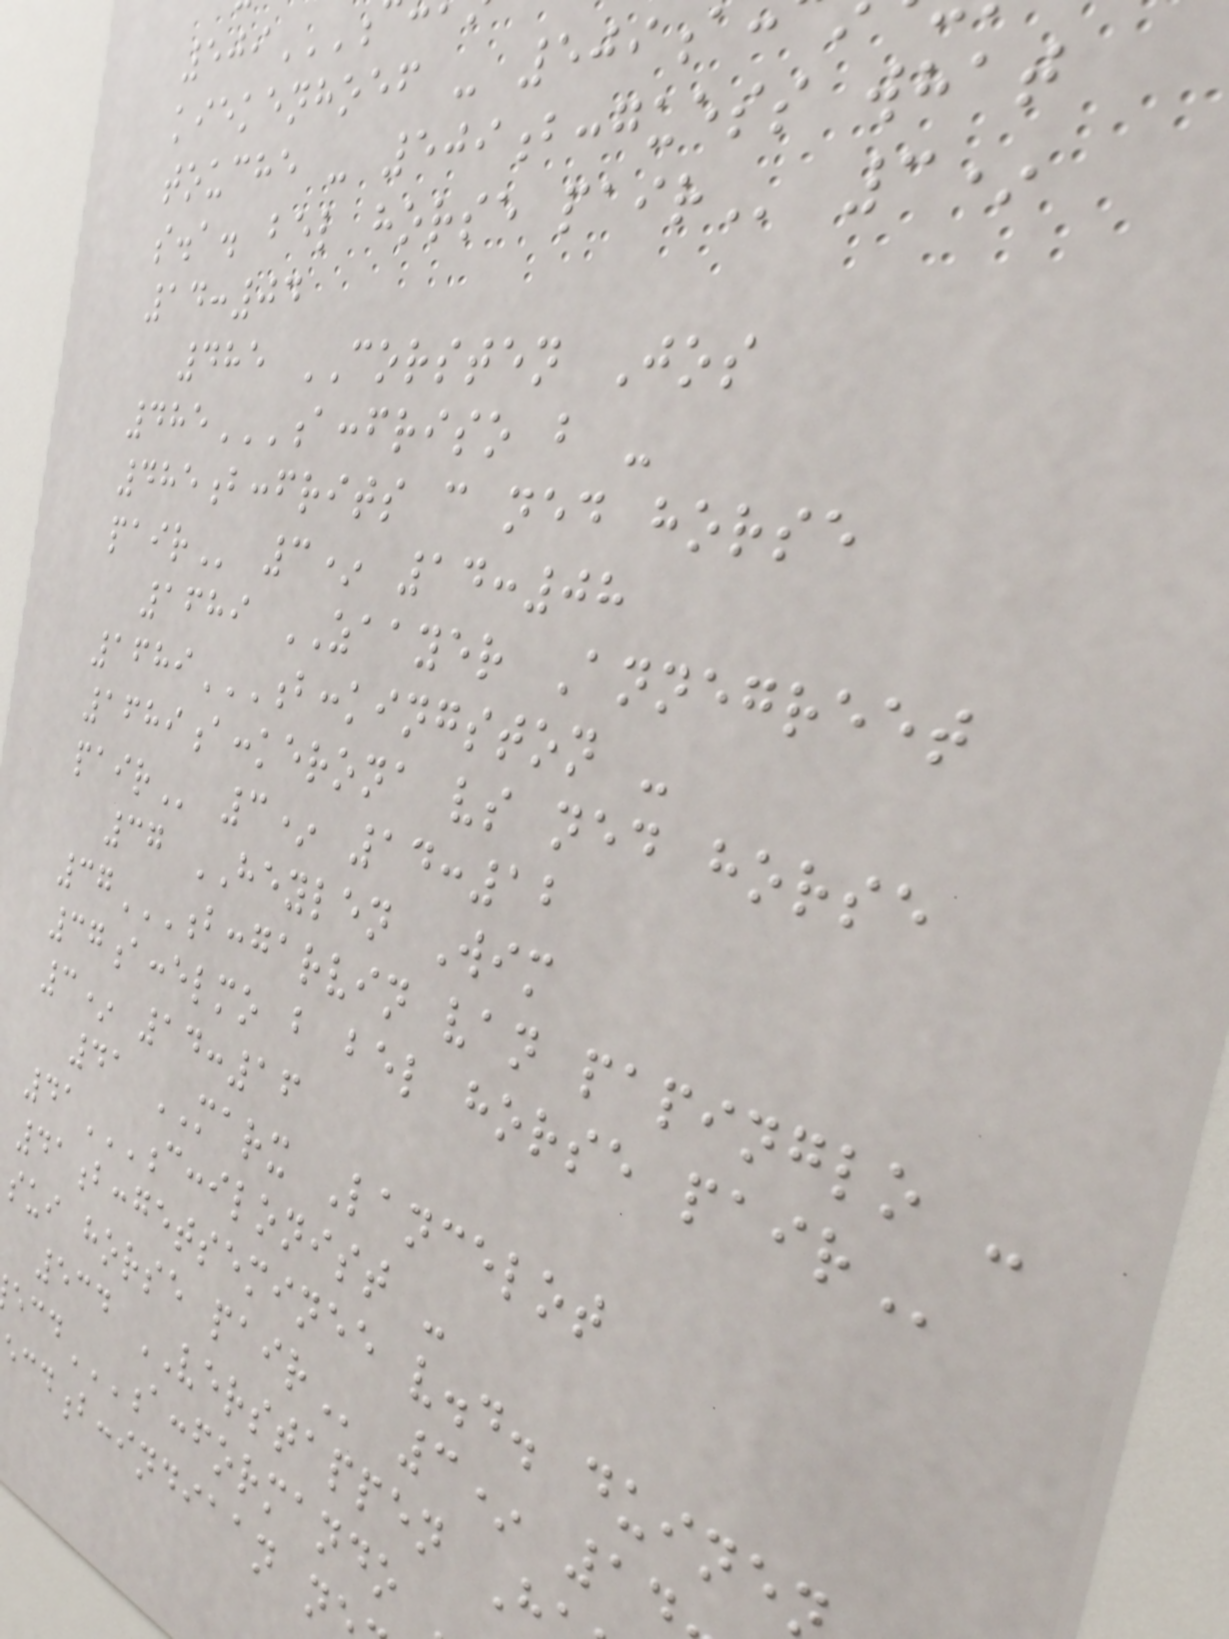kiekenhoef - 509
touche - 509b:guess what
s.a. bel horse
14:04
485 CORSTEN Jos
485A:FRISO B -
485b:frits c ned horse
3* 14:08
1689 ZAAYER Annegreet
1689B:KINGSTON -
1689a:kerona vs ned horse
3* 14:12
37 HEYLEN Wim
37B:GARVIN VAN PAPINGLO -
37a:elmo b bel horse
3* 14:16
41 MARX Lancelot
41C:ILONIST -
41b:getseminee v.d.
sui horse
534 VERSTAPPEN H
:formando
:indiaan
